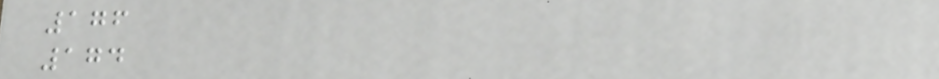176
174
